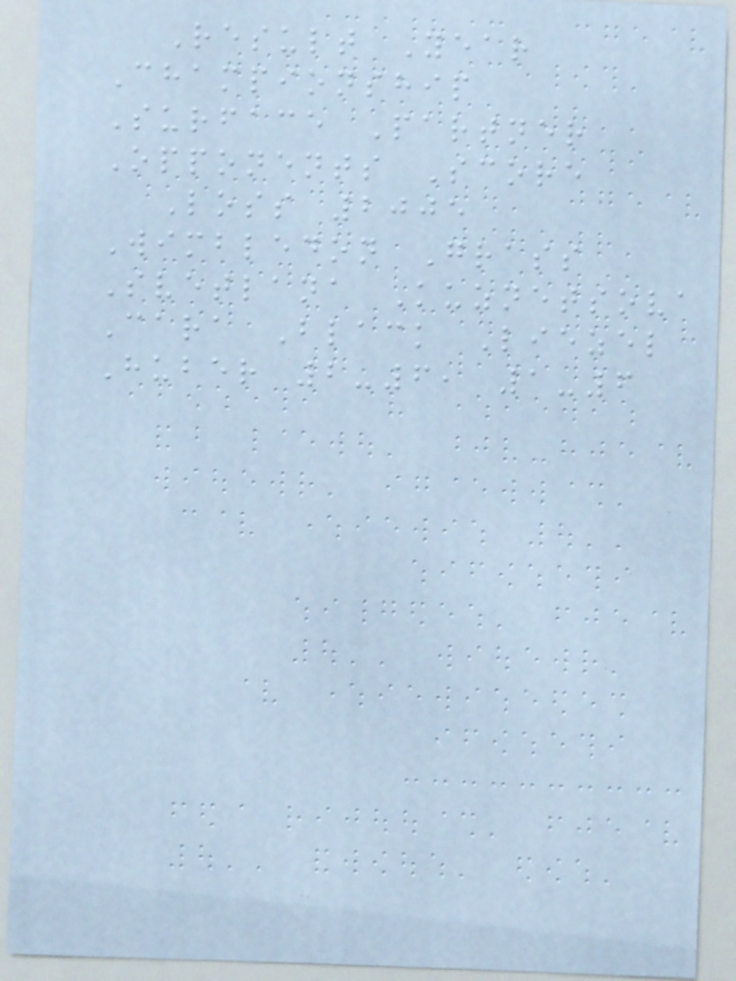Result Year
Championship
Surface Partner
Opponents Score
Loss 2005
Wimbledon Grass
Svetlana Kuznetsova
Cara Black Liezel
Huber 2-6, 1-6
